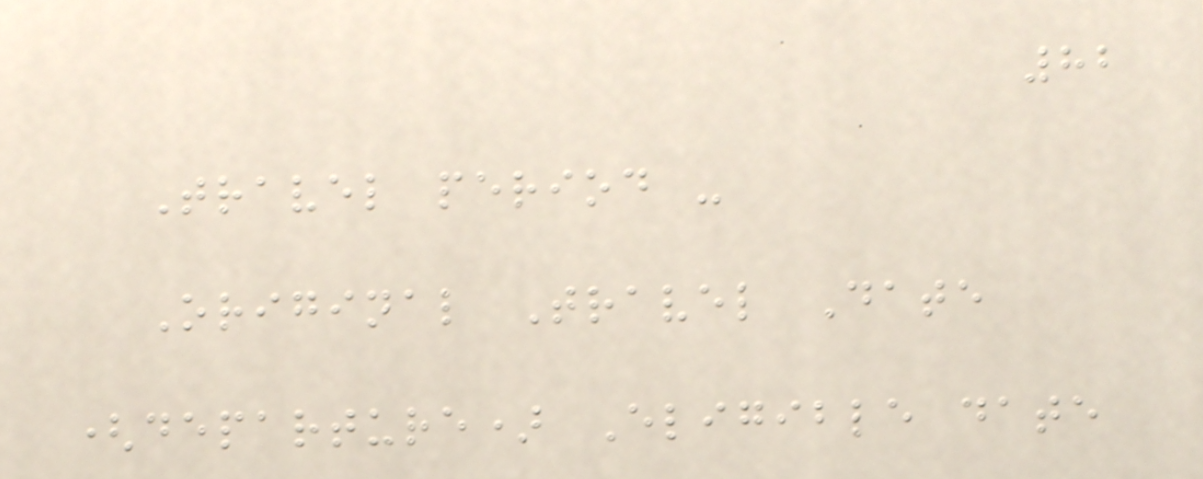82
Travel period -
Original Travel Date
(departure) Eligible date
